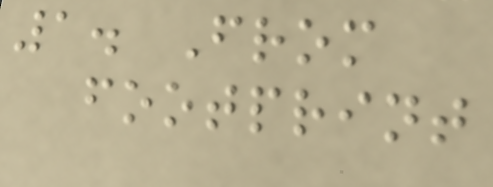1. From
footprint
